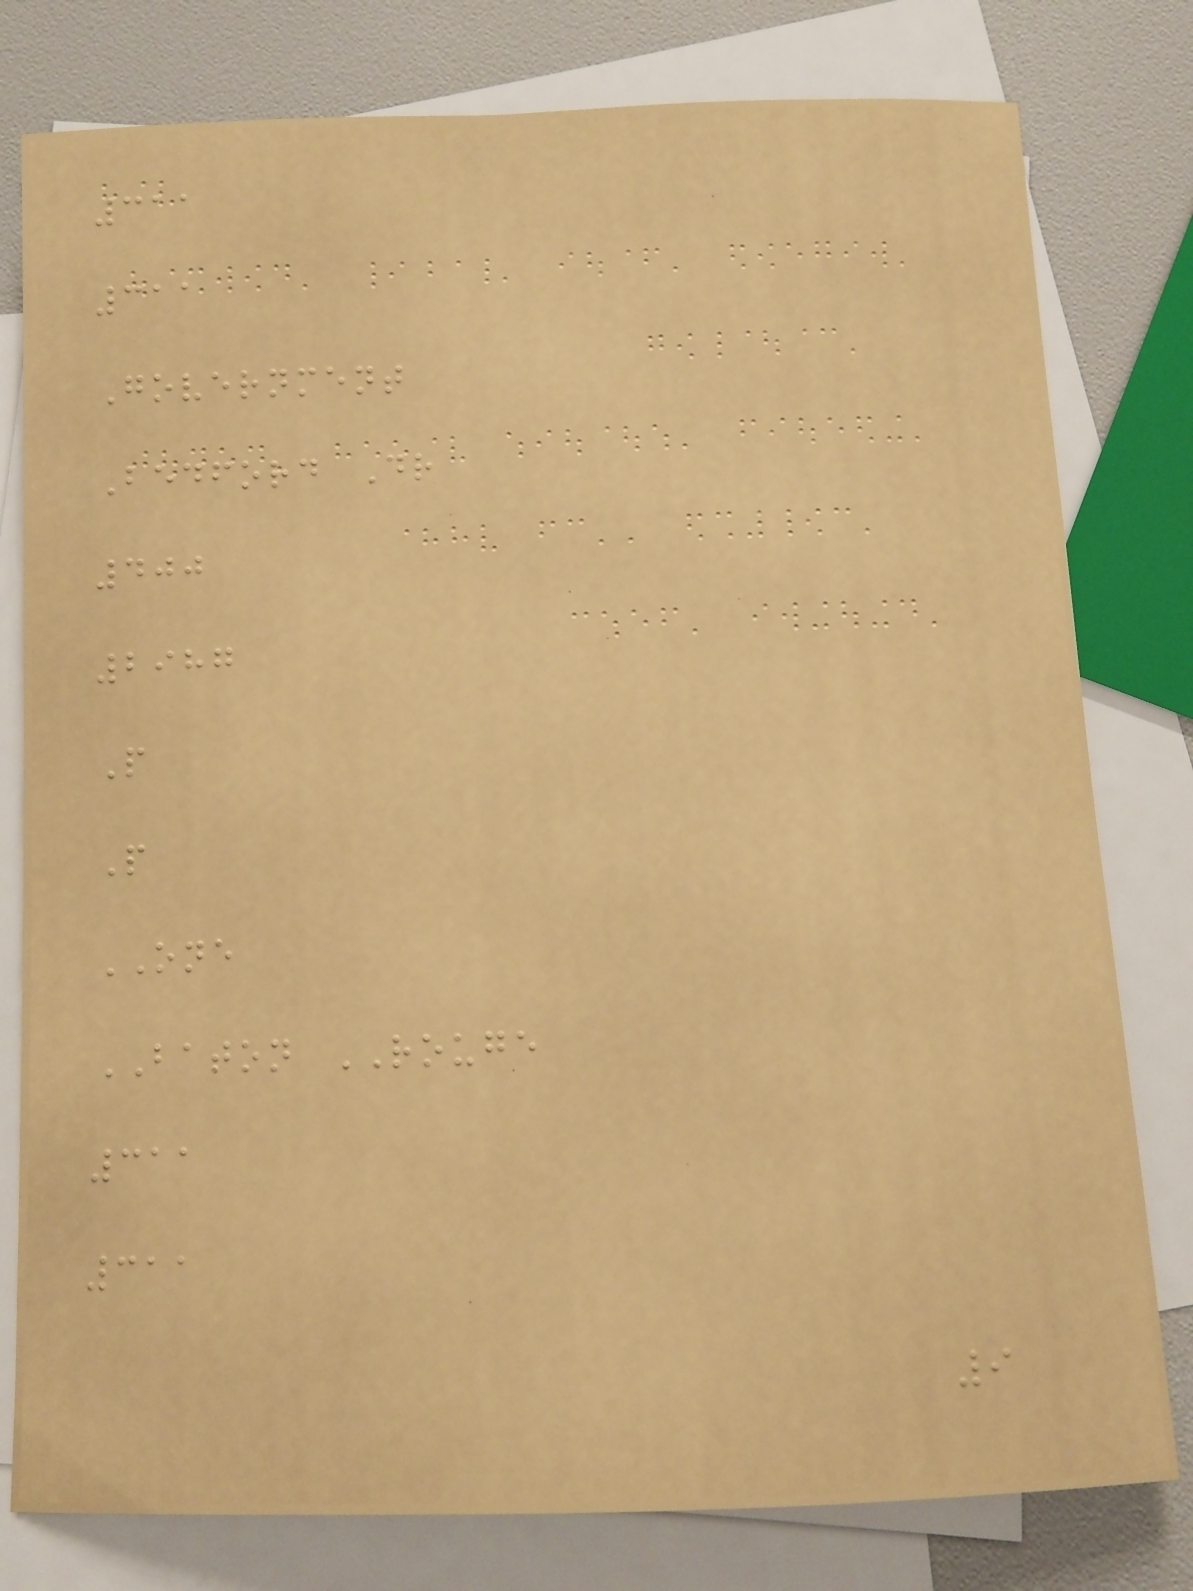311
311
Government
Bedford Dr
400
2987
P
P
ONE
BATON ROUGE
311
311
9
